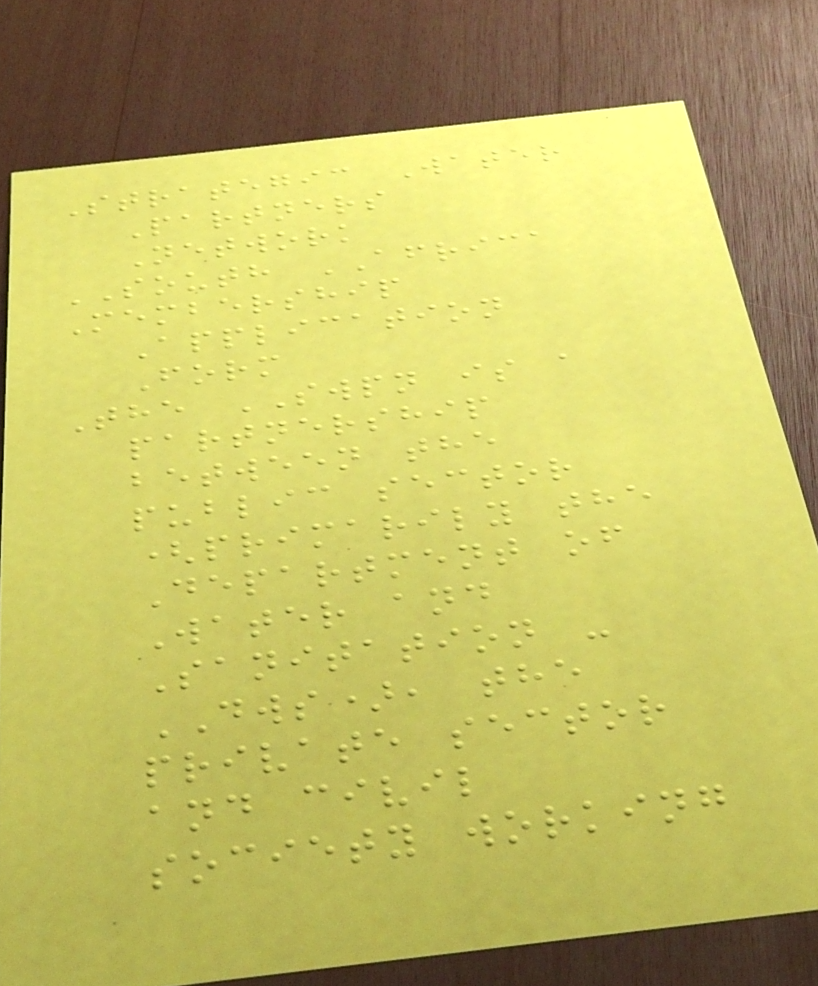Strategic Water
Partners
Network
SOUTH AFRICA
Membership
Application
Form
The SWPN is a
partnership
between the
public sector
(primarily the
Department of
Water and
Sanitation -
DWS), the
private sector
and civil
society working
